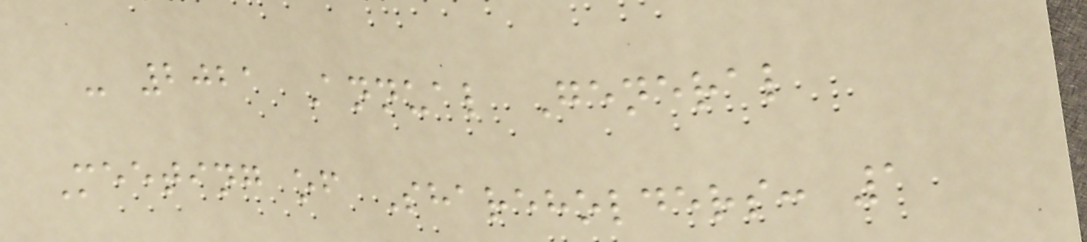- 2021 Annual General
Meeting of Shareholders: 1
